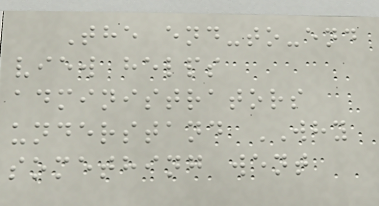The end-to-end
view helps
administrators
understand WHY
something went
